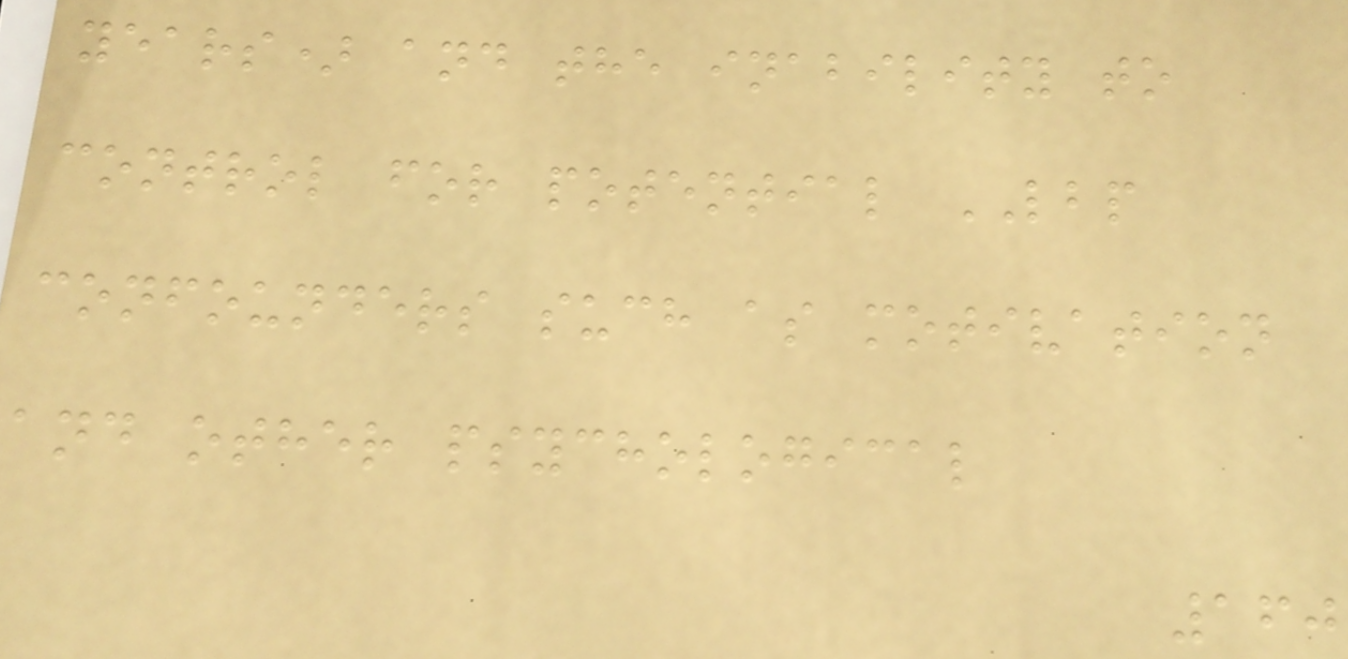years) and the inability to
control for potential LBP
confounders such as motivation
and other psychological
160
